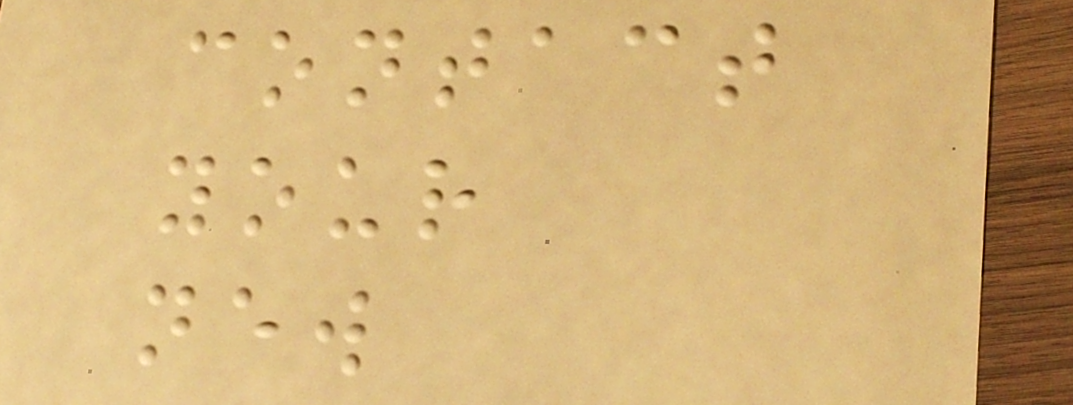contact
your
new
